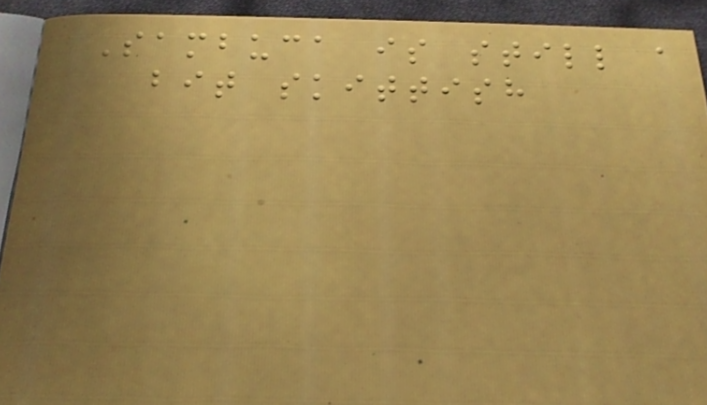Sambuca is still a
bit skittish
